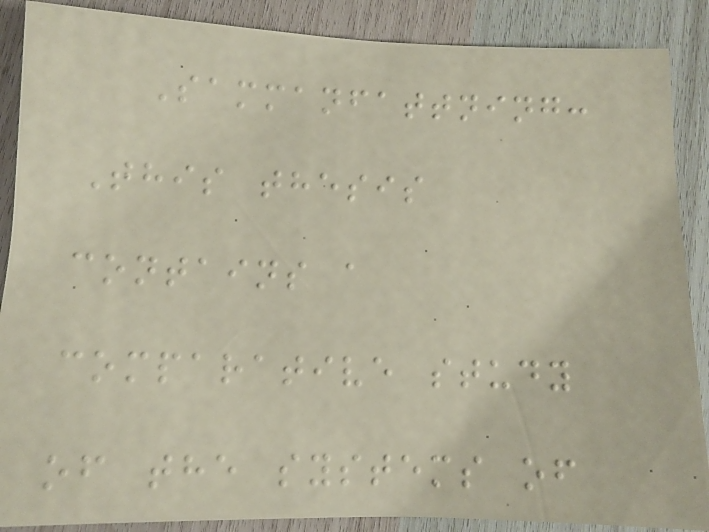Sammanfattning:
This thesis
contains a
comparative study
of the systems of
